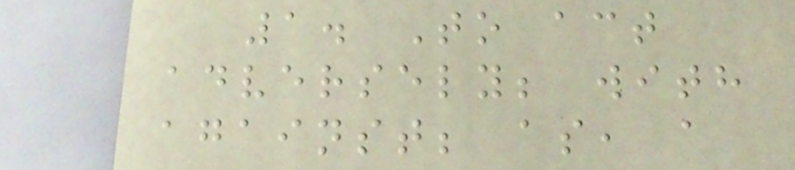1. To act
adversely; with
against; as, a
